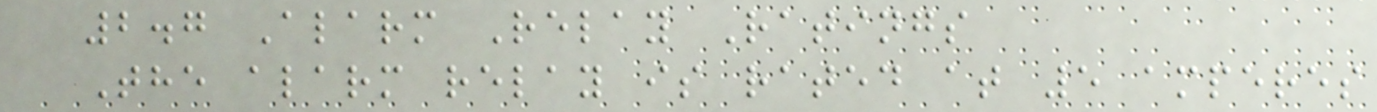2.7 Alarm Relay Ratings
The alarm relay is rated at 5 amperes
